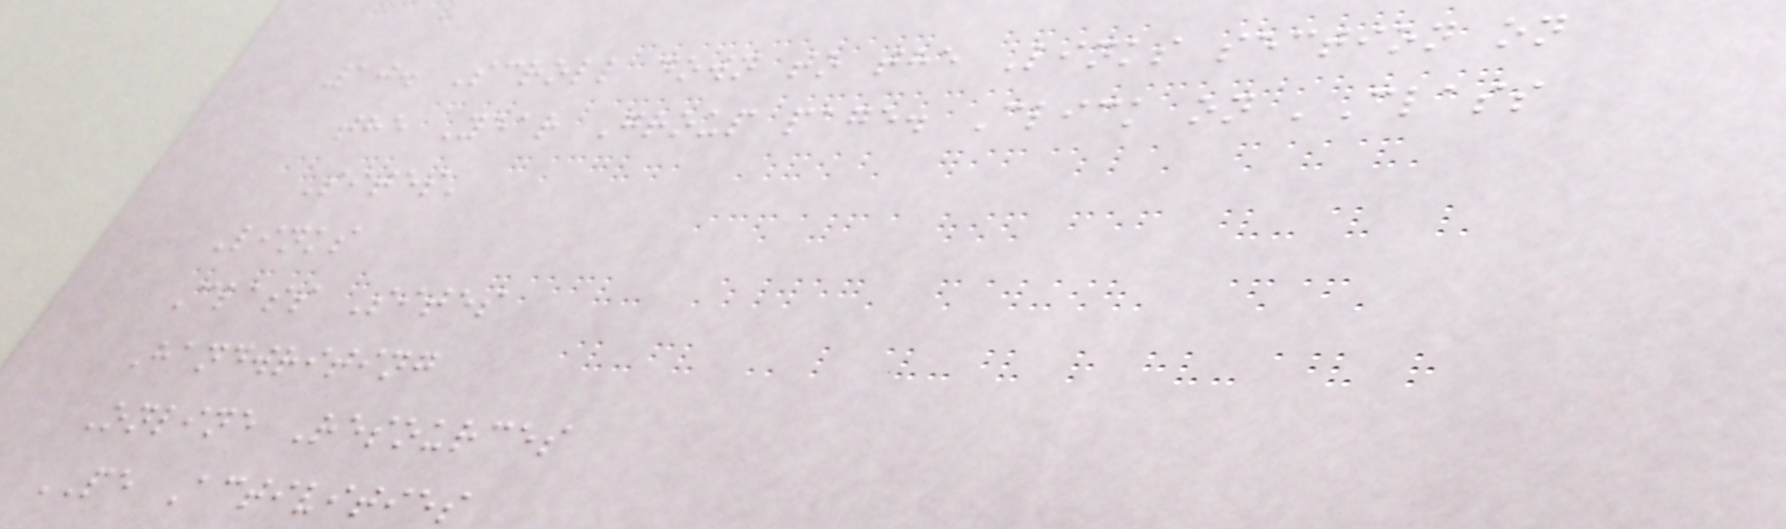10. Scroll down to the Links section on
the Year Group page. Click on 'Class
Sites'
Links
Class Sites
Handwriting
Online Resources
PE Activities
